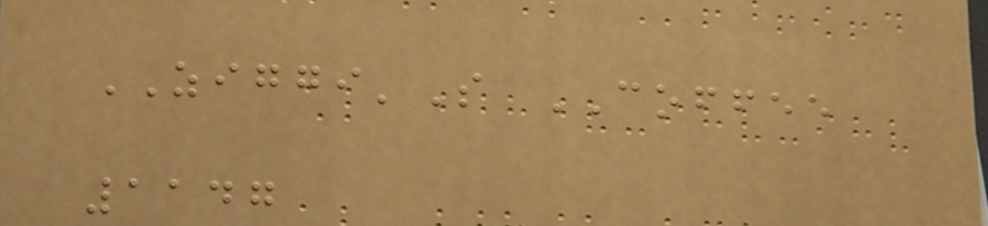ZIGGI'S COFFEE
1147
